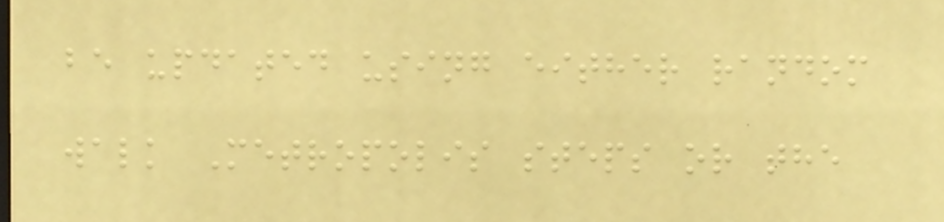be updated using either random
walk Metropolis steps or the
